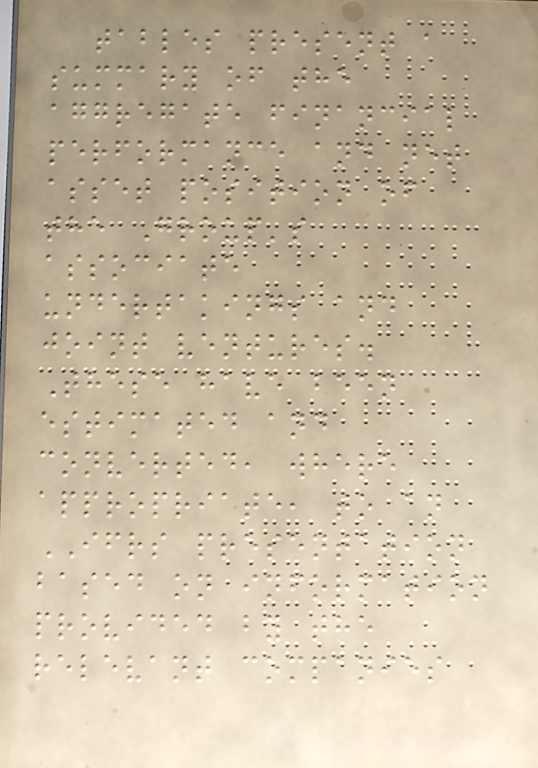tables present a
summary of the
aggregate financial
performance and net
asset position of
the Group's
associate
undertakings and
joint ventures.
These have been
estimated and
converted, where
appropriate, to an
IFRS presentation
based on information
provided by the
relevant companies
